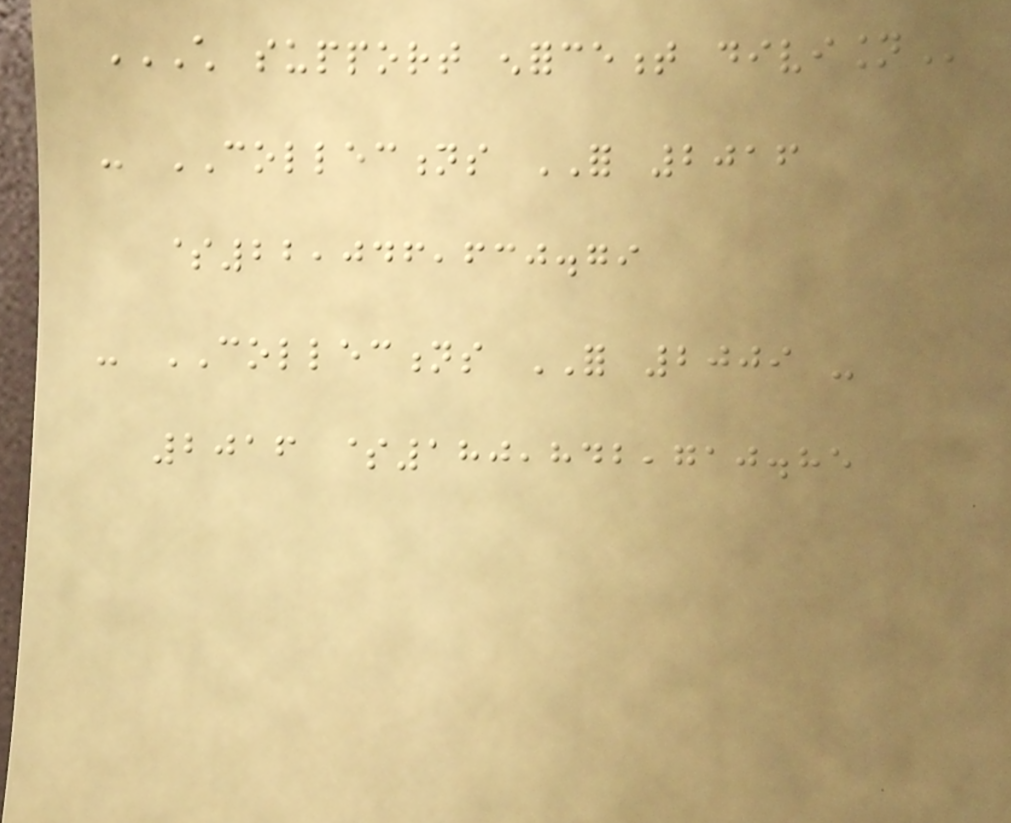CHILD SUPPORT ENFORCEMENT DIVISION
- COLLECTIONS FOR 2016
$22,046,630.79
- COLLECTIONS FOR 2009 -
2016 $180,842,710.85
